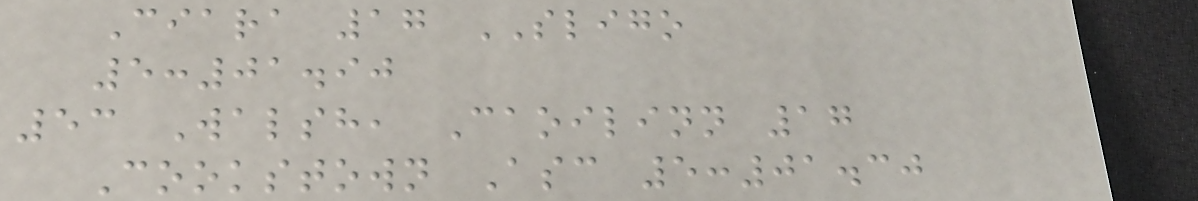Ciara 17 SLIGO
5:01.90
53 Walsh, Caoilinn 17
Cookstown Asc 5:01.30
